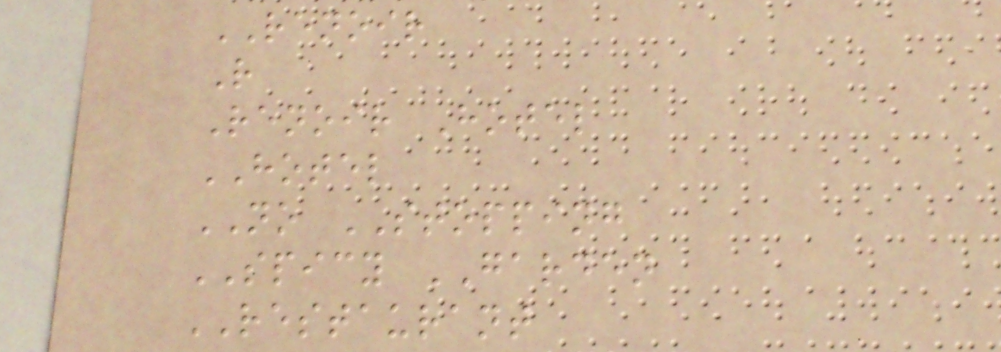RENOIR
R
Renoir Hotel
HOTEL
NO STOPPING
SPICY GARDEN
RESTAURANT
